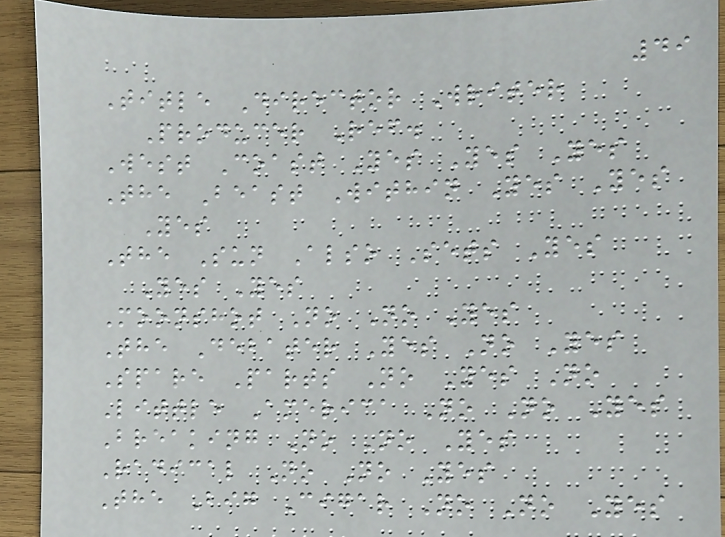49
Title Director Writer
Producer Ref.
West Coast Yes Yes Yes
The Beast Within Yes Yes
Yes
The Sun Also Sets Yes
Yes Yes
Moonshot No No Yes
The Debater Yes No Yes
Spare Parts No Yes No
Little America No No Yes
Breaking No No Yes
Radical No No Yes
The Big Cigar No No Yes
